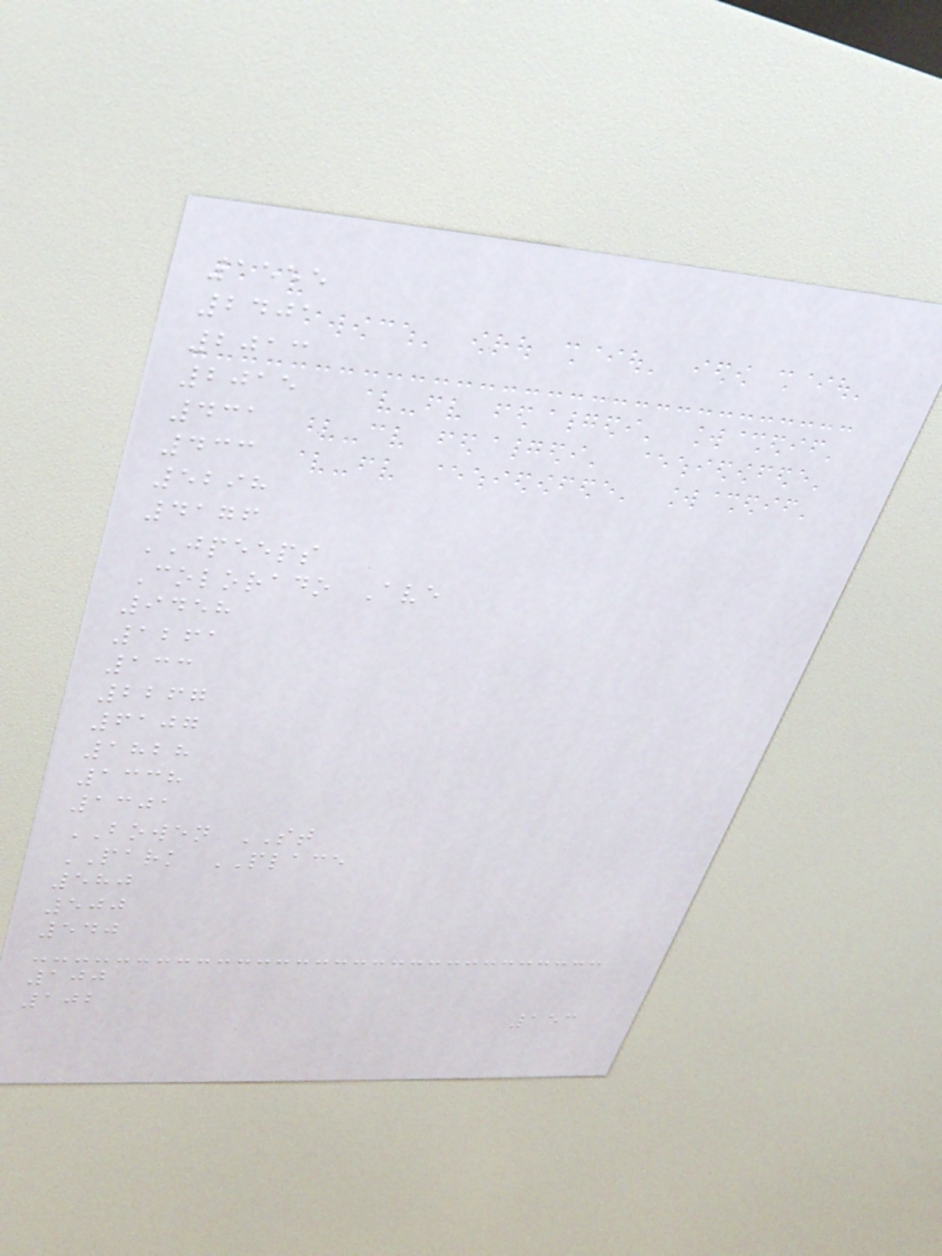1555
2401
2013
2015
431
433
5298
4176
JPEEPS
Colorado Ave
9458
1261
133
2267
6107
1828
1338
1301
BOWEN ST
PARK PLACE
580
500
540
100
102
153
